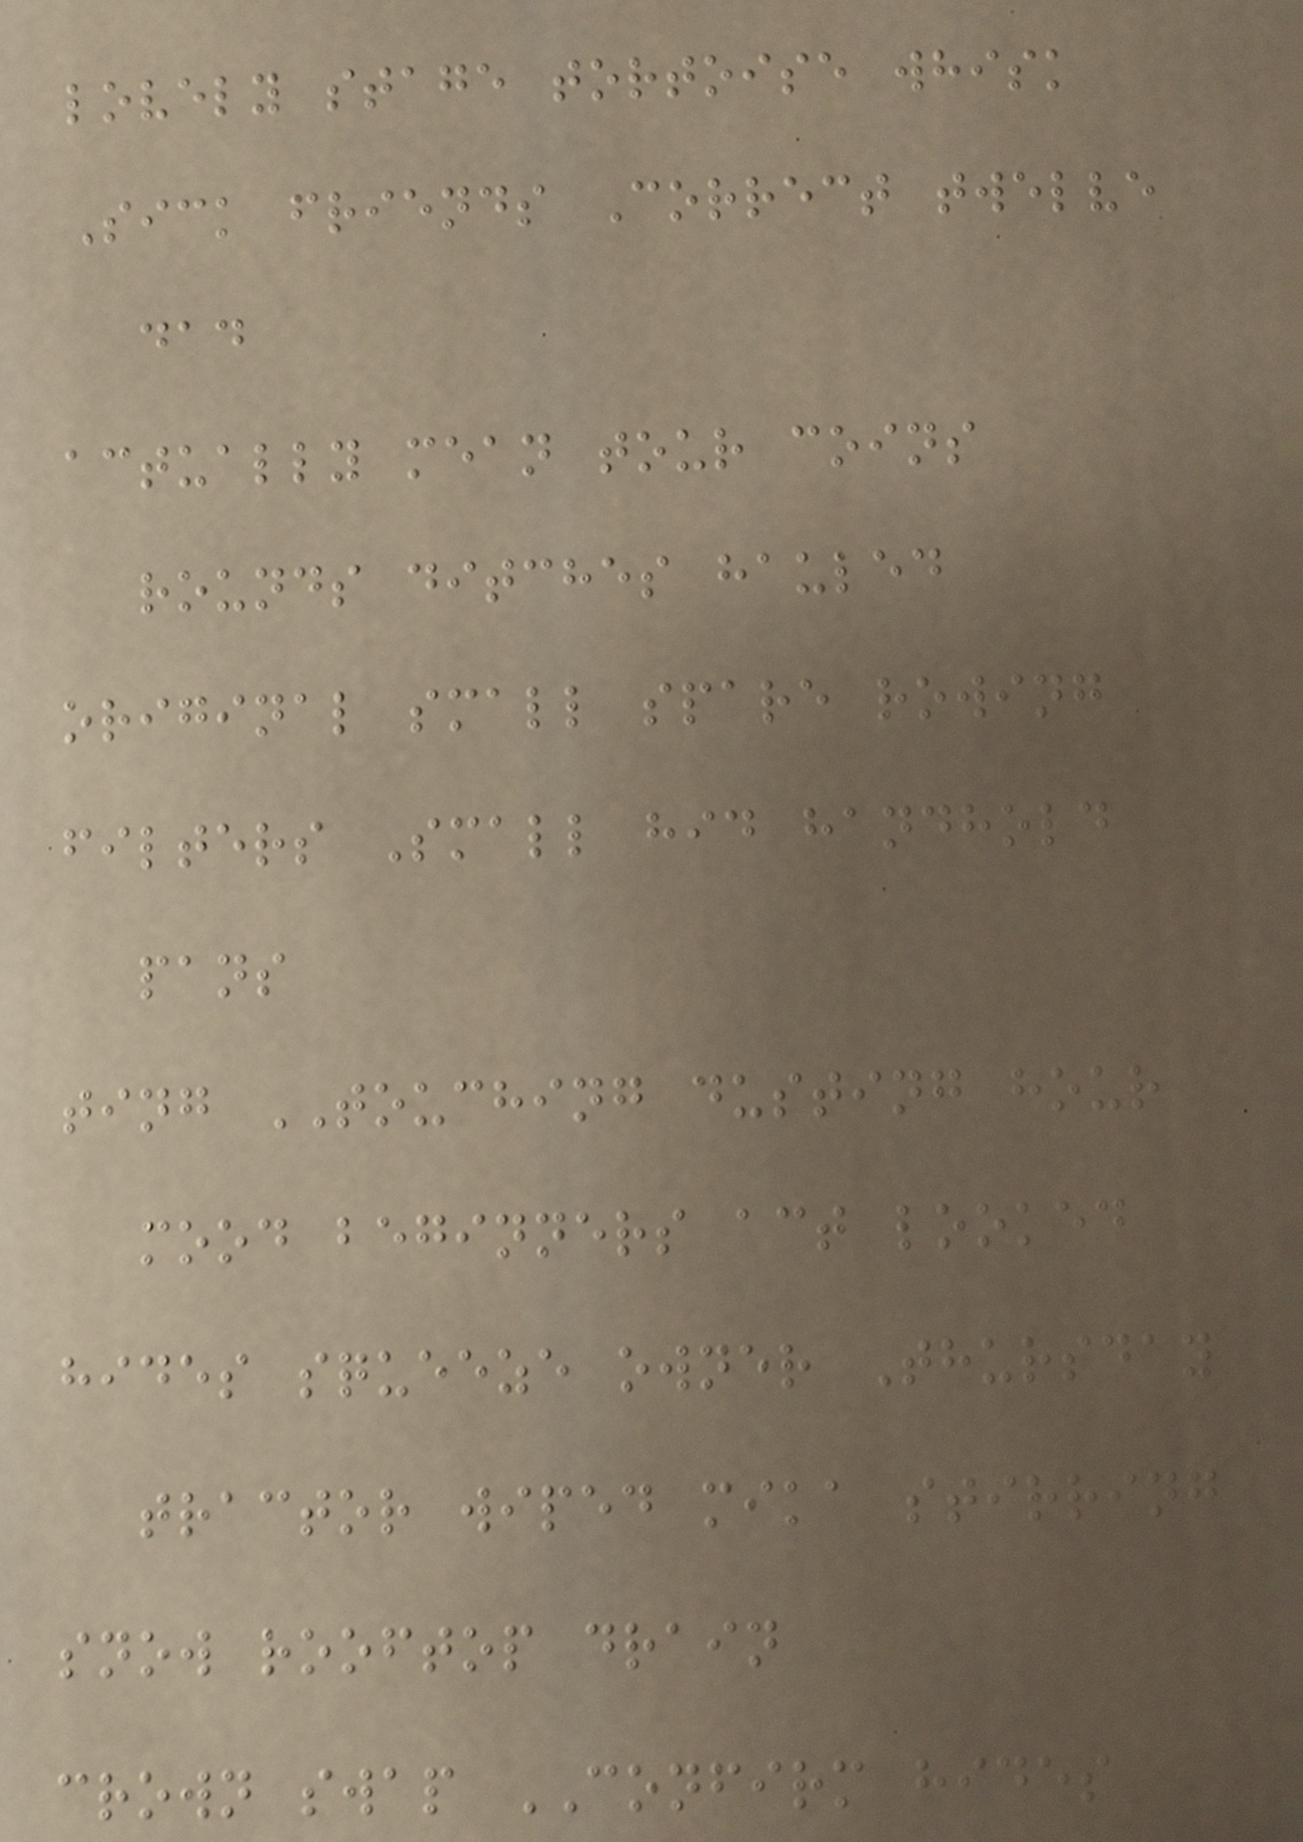lovely stage tortoise whisk
Sick friends Correct twelve
dad
actually mean tour coins
rounds ditches hauled
original small spare rowing
filters Small hid handhold
pans
ting TOUCHING dusting hour
mood beginners act looked
hides squeeze owner Thursday
tractor wiped mika stirring
snow rooftop drain
crown swap CONFIRM hides
